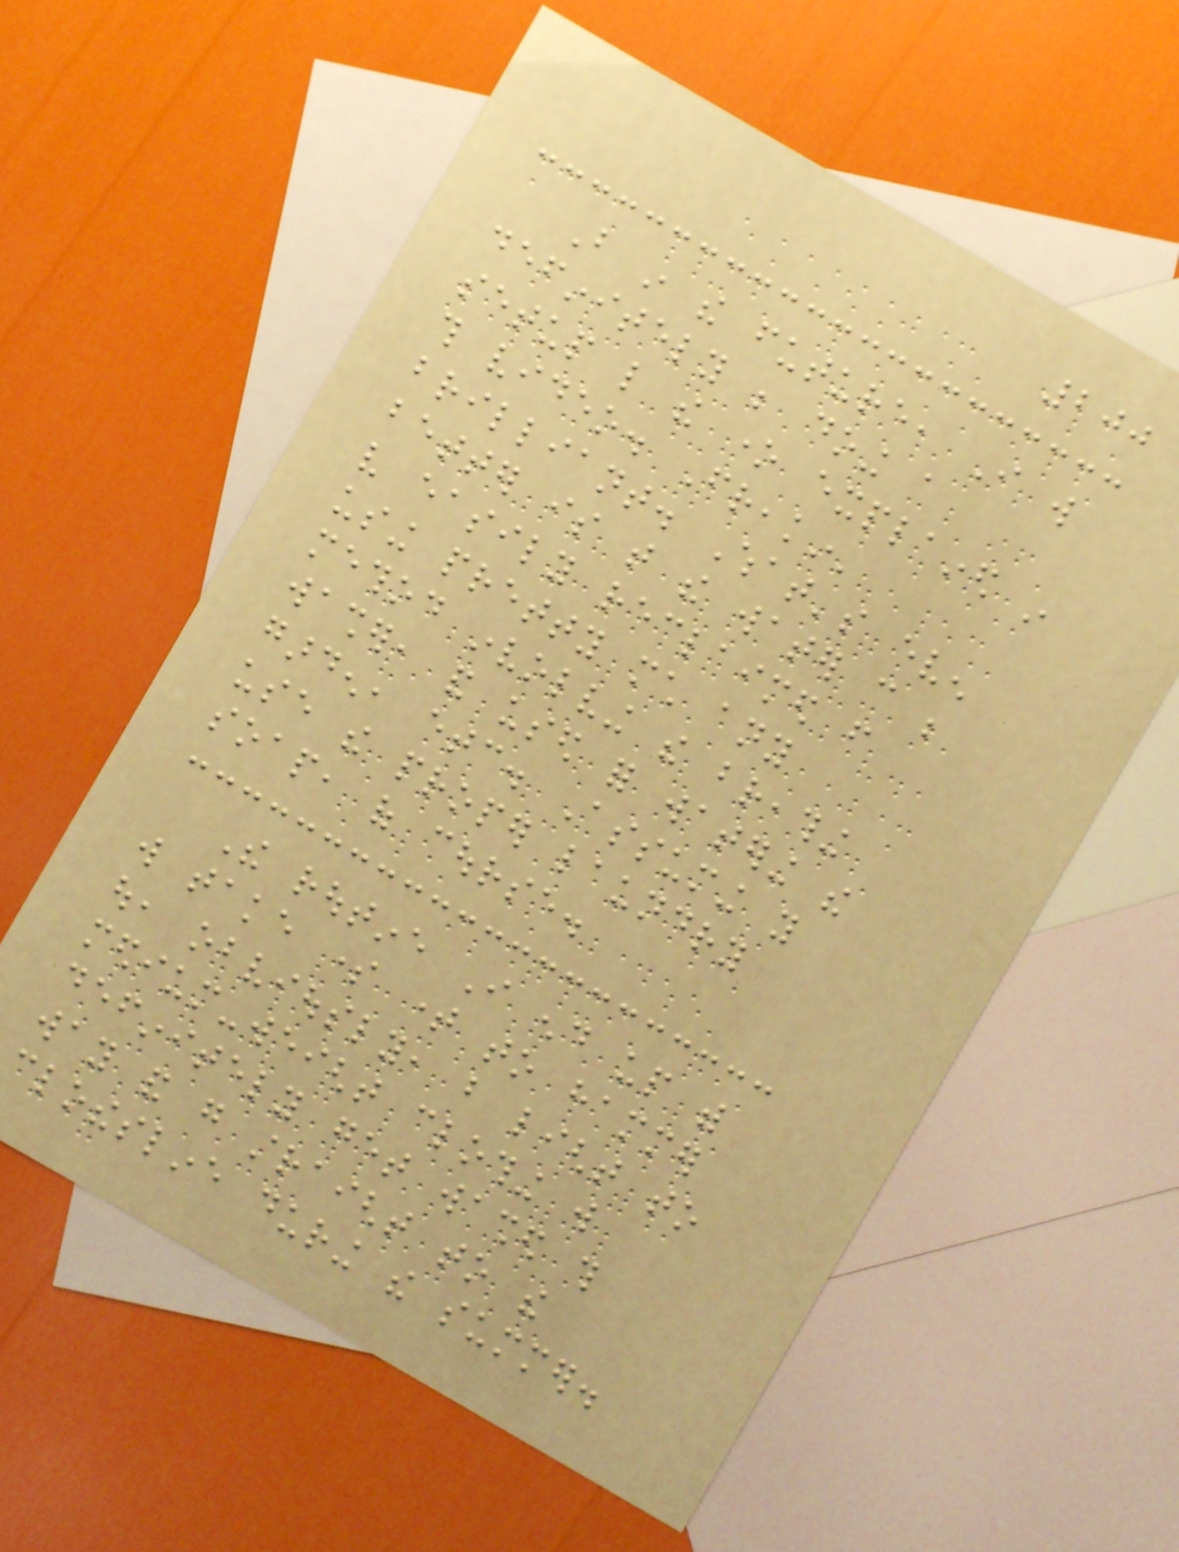200
But in the future, I will
definitely be doing a
setup like the one explained in
this video. Freakin'
brilliant. What's even
better is that the water can be
very easily reclaimed from
using pretty much any
method involving the breathing
washer, and used for watering the
garden, etc. Assuming you
use the proper laundry
soap, of course.
The routine I end up with
will take some time to hammer
out, obviously, but light to
medium-weight clothing will
definitely get washed this
way and go straight to the
clothesline during the summer.
